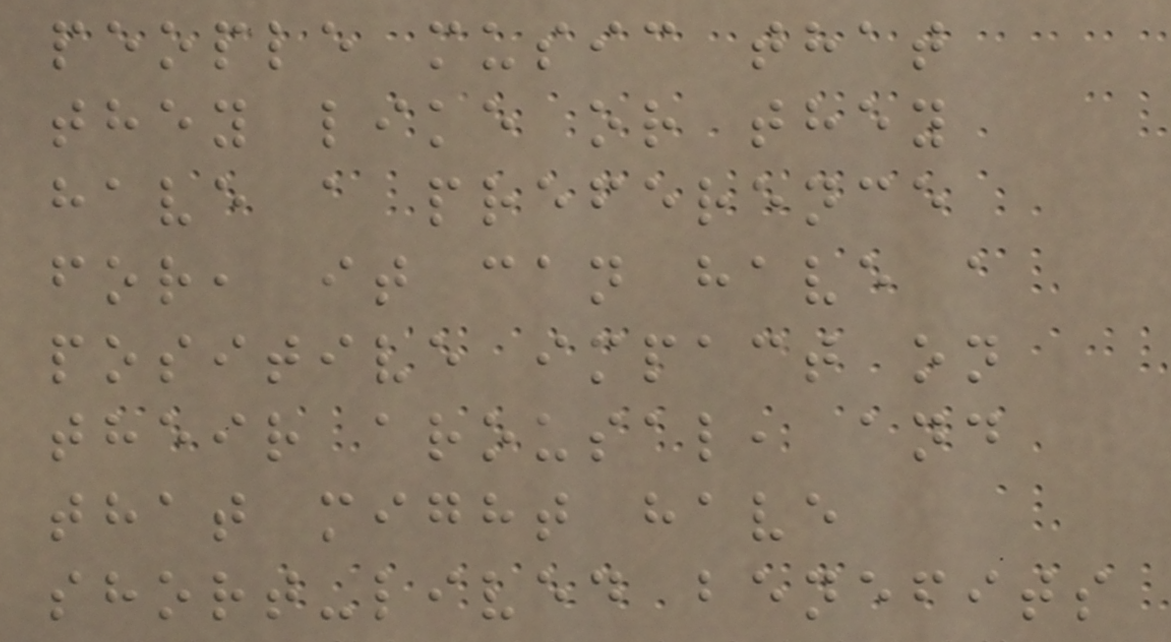people music that
they like or they
have a preference
for, it can have a
positive impact on
their arousal, and
that might have
short-lived benefits
